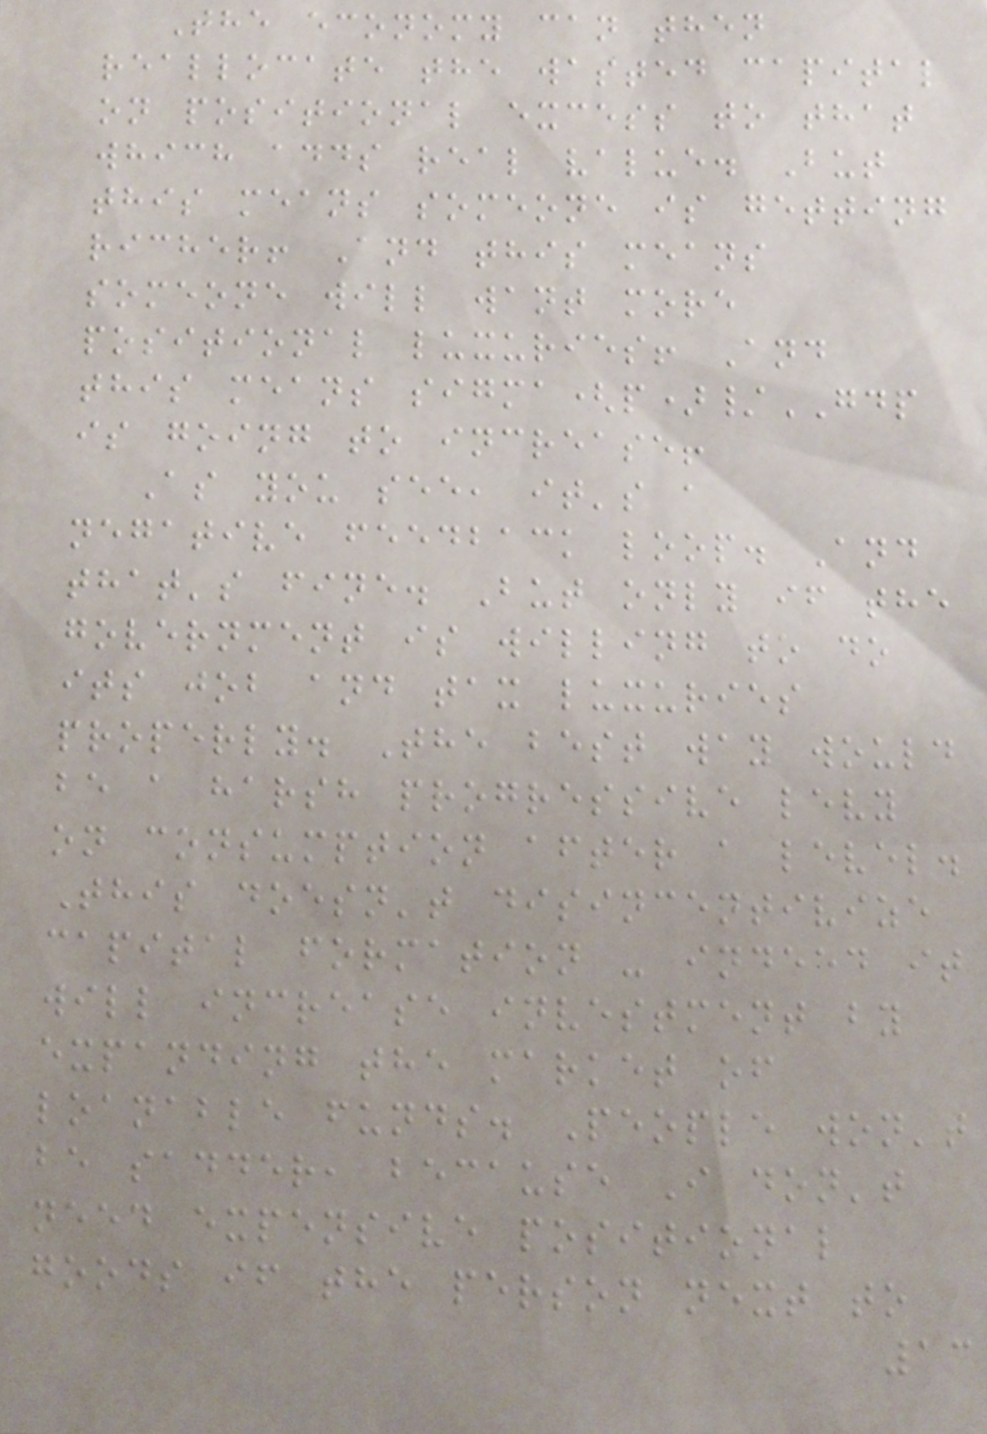The economy can then
reallocate the wasted capital
on positional excess to that
which adds real value. But
this means someone is getting
richer! And this means
someone will want more
positional luxuries! And
this means sigma(p)/GDP
is going to increase!
As you see, it's a
negative feedback loop. And
that's fine. But only if the
government is willing to do
its job and tax luxuries
properly. The best way would
be a harsh progressive levy
on consumption after a level.
This doesn't disincentivize
capital formation - indeed it
will increase investment by
expanding the market of
loanable funds. People won't
be sadder, because I don't
need expensive positional
goods if the person next to
13
